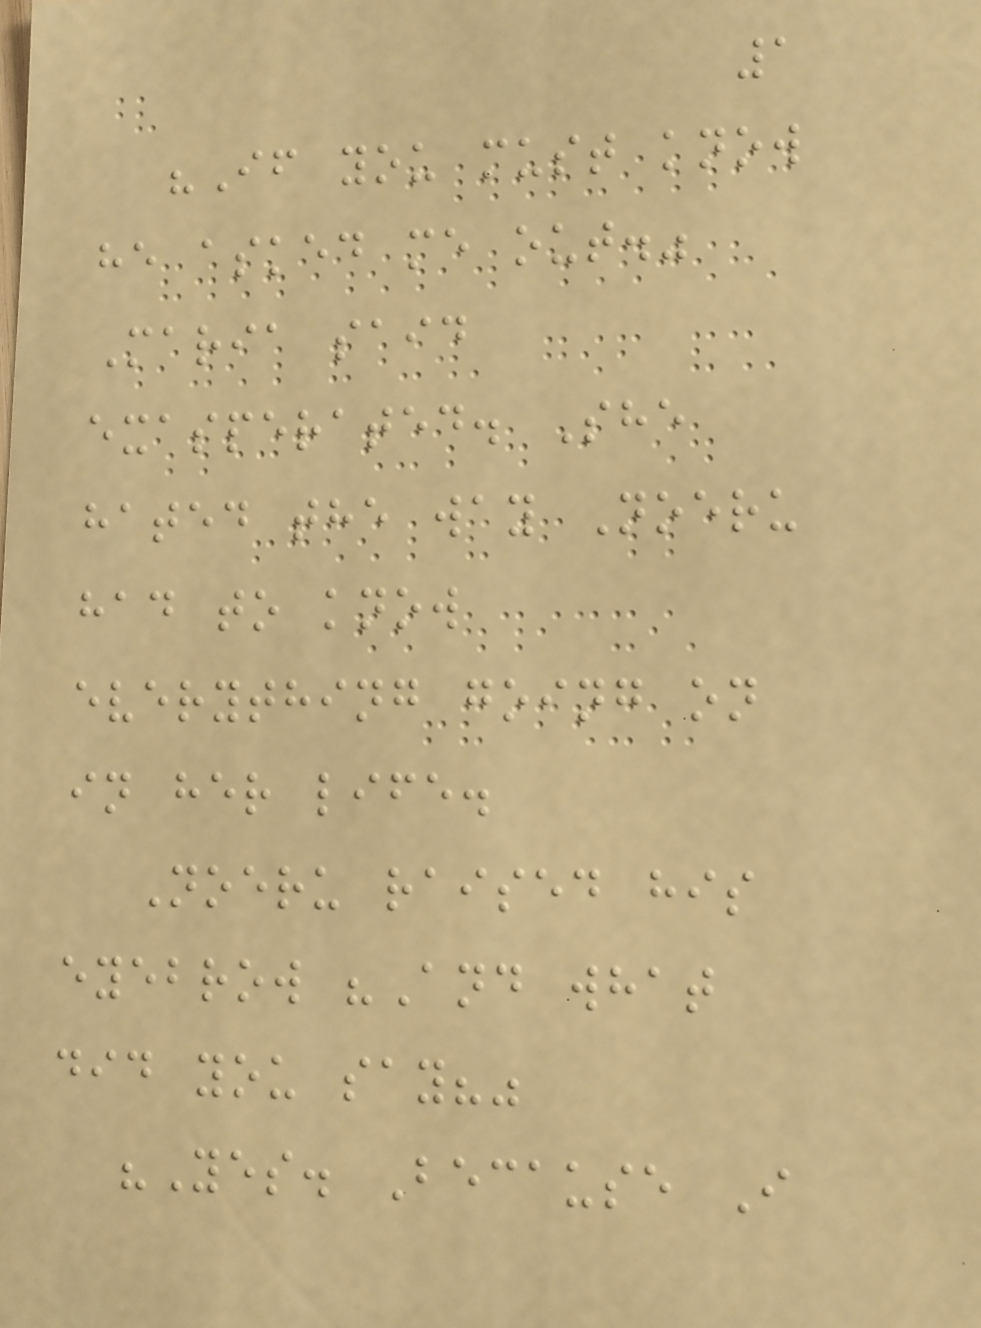1
"If you must know
he asked me out."
Maria said
exasperated. She
hated the way Noeru
had to know
everything going on
in her life.
Noeru raised his
eyebrow "And what
did you say?"
"Yes. Because I
